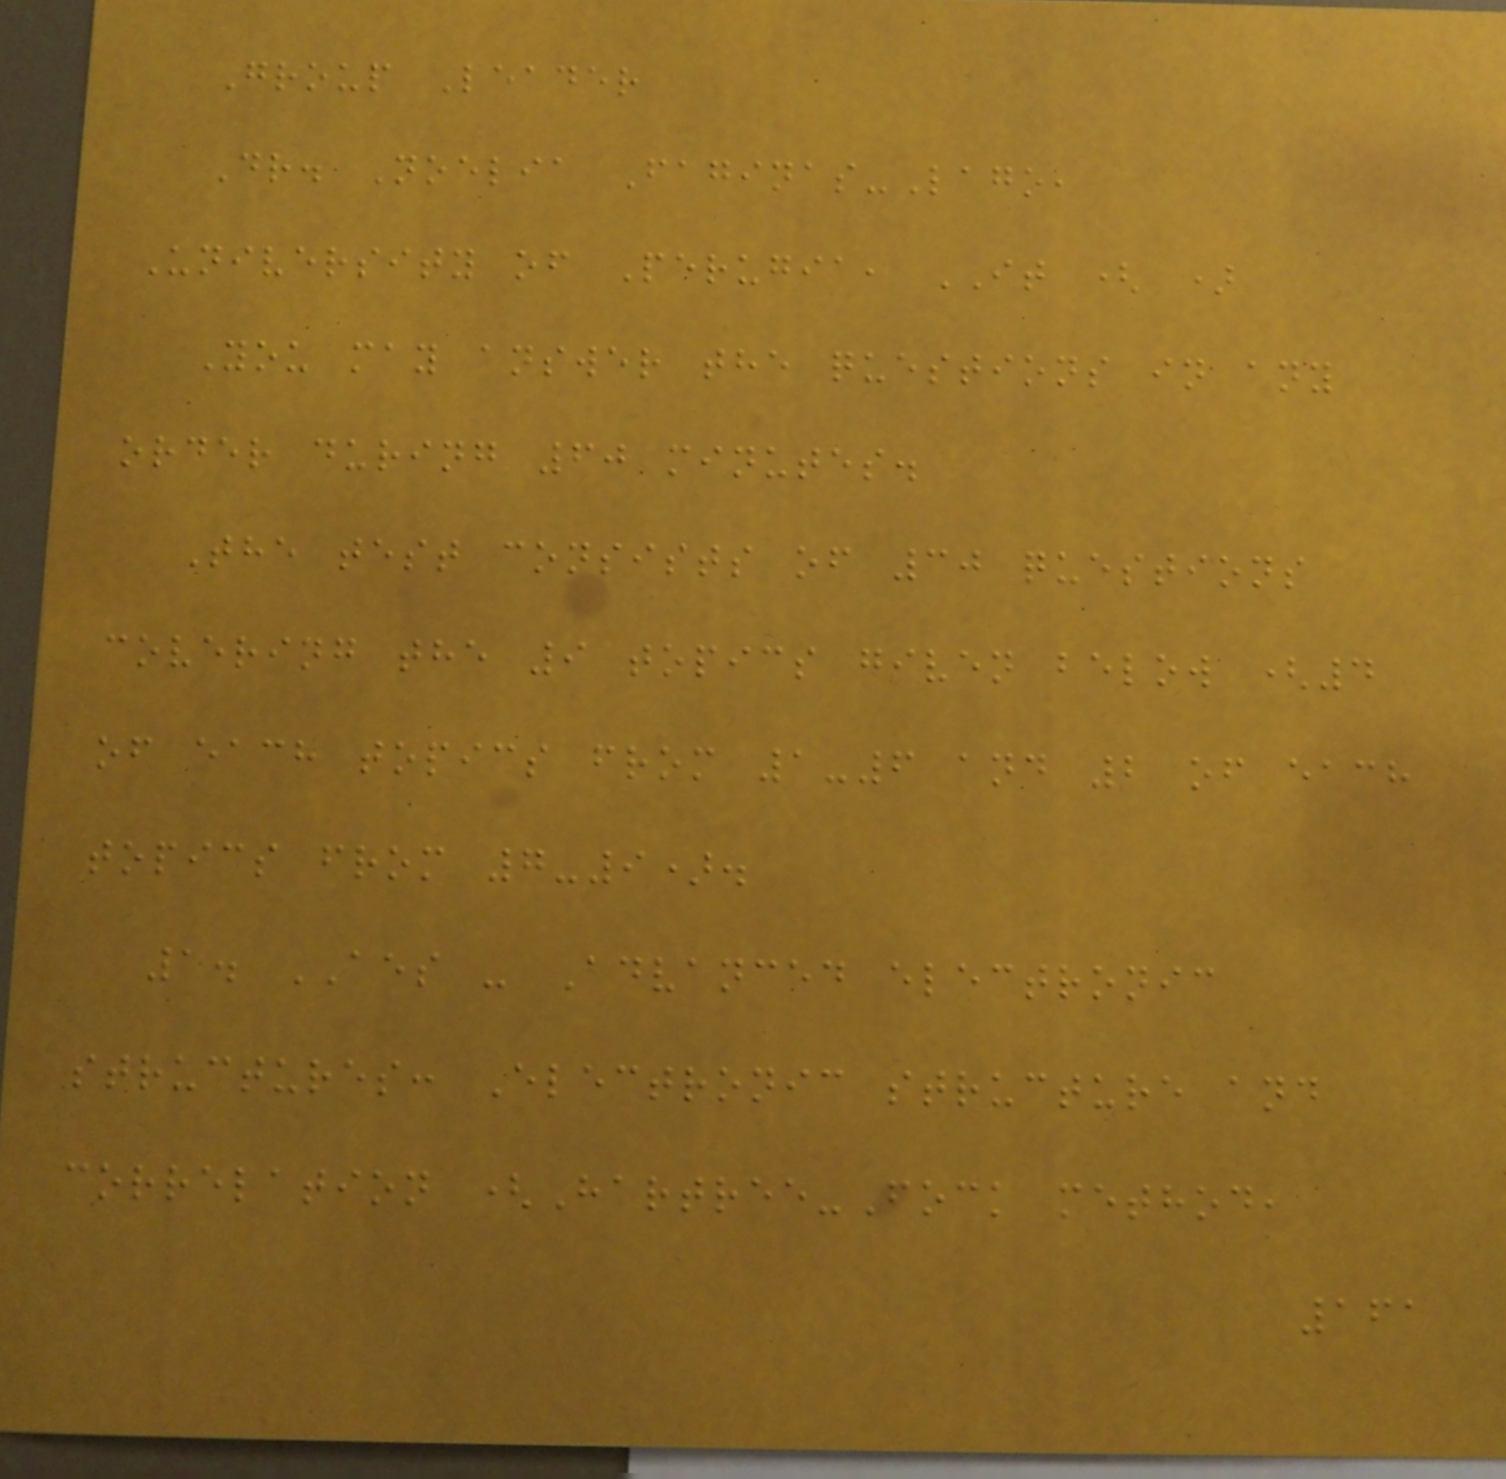Group Leader
Dr. Noelia Faginas-Lago,
University of Perugia, IT ( )
You may answer the questions in any
order during 60 minutes.
The test consists of 30 questions
covering the 9 topics given below (4
of each topics from 1-6 and 2 of each
topics from 7-9).
1. AES - Advanced electronic
structures: Electronic structure and
correlation (Hartree-Fock method,
161
